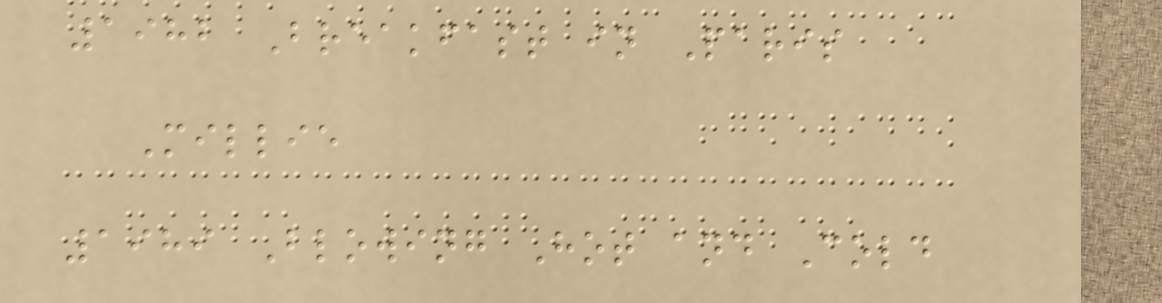1982 Breakfast in Paris
Millie
1989 Blowing Hot and Cold
